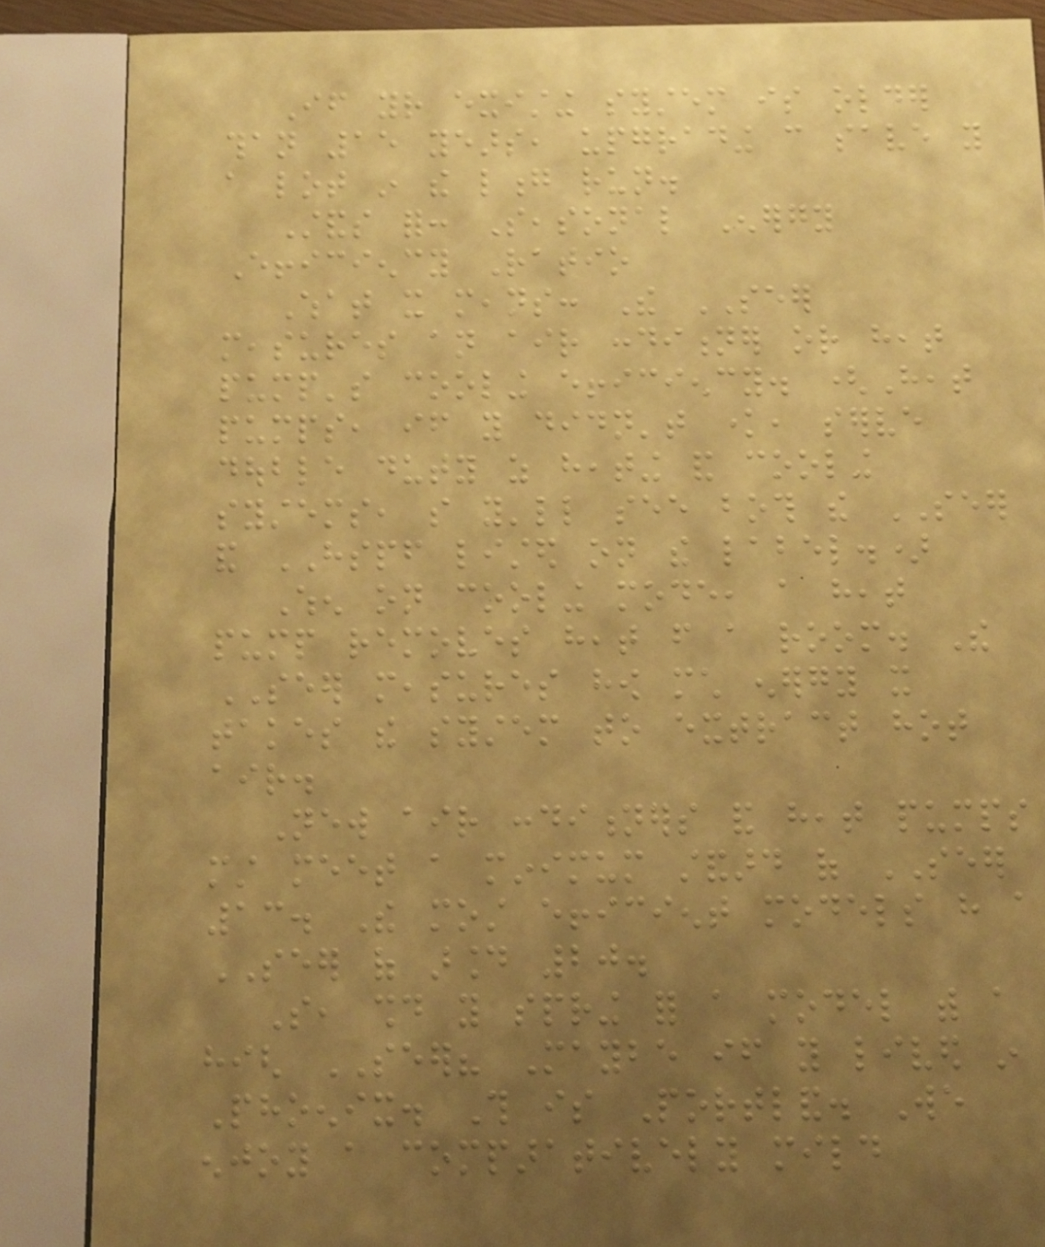If your existing system is older
than 15 years, upgrading can save you
a lot in the long run.
Stands for: Seasonal Energy
Efficiency Ratio
What it means: The SEER
measures an air conditioner or heat
pump's cooling efficiency. (Heat
pumps, if you didn't know, serve
double duty as heating and cooling
systems, so you'll see both the SEER
and HSPF listed on the label.)
When on cooling mode, a heat
pump removes heat from a room. The
SEER measures how much energy it
takes the system to extract hot
air.
New air conditioners and heat pumps
must meet a minimum standard of SEER
13. The most efficient models have a
SEER of around 20.
So, should you spring for a model with a
high SEER? Maybe if you lived in
Phoenix. This is Portland. We
enjoy a comparatively mild
